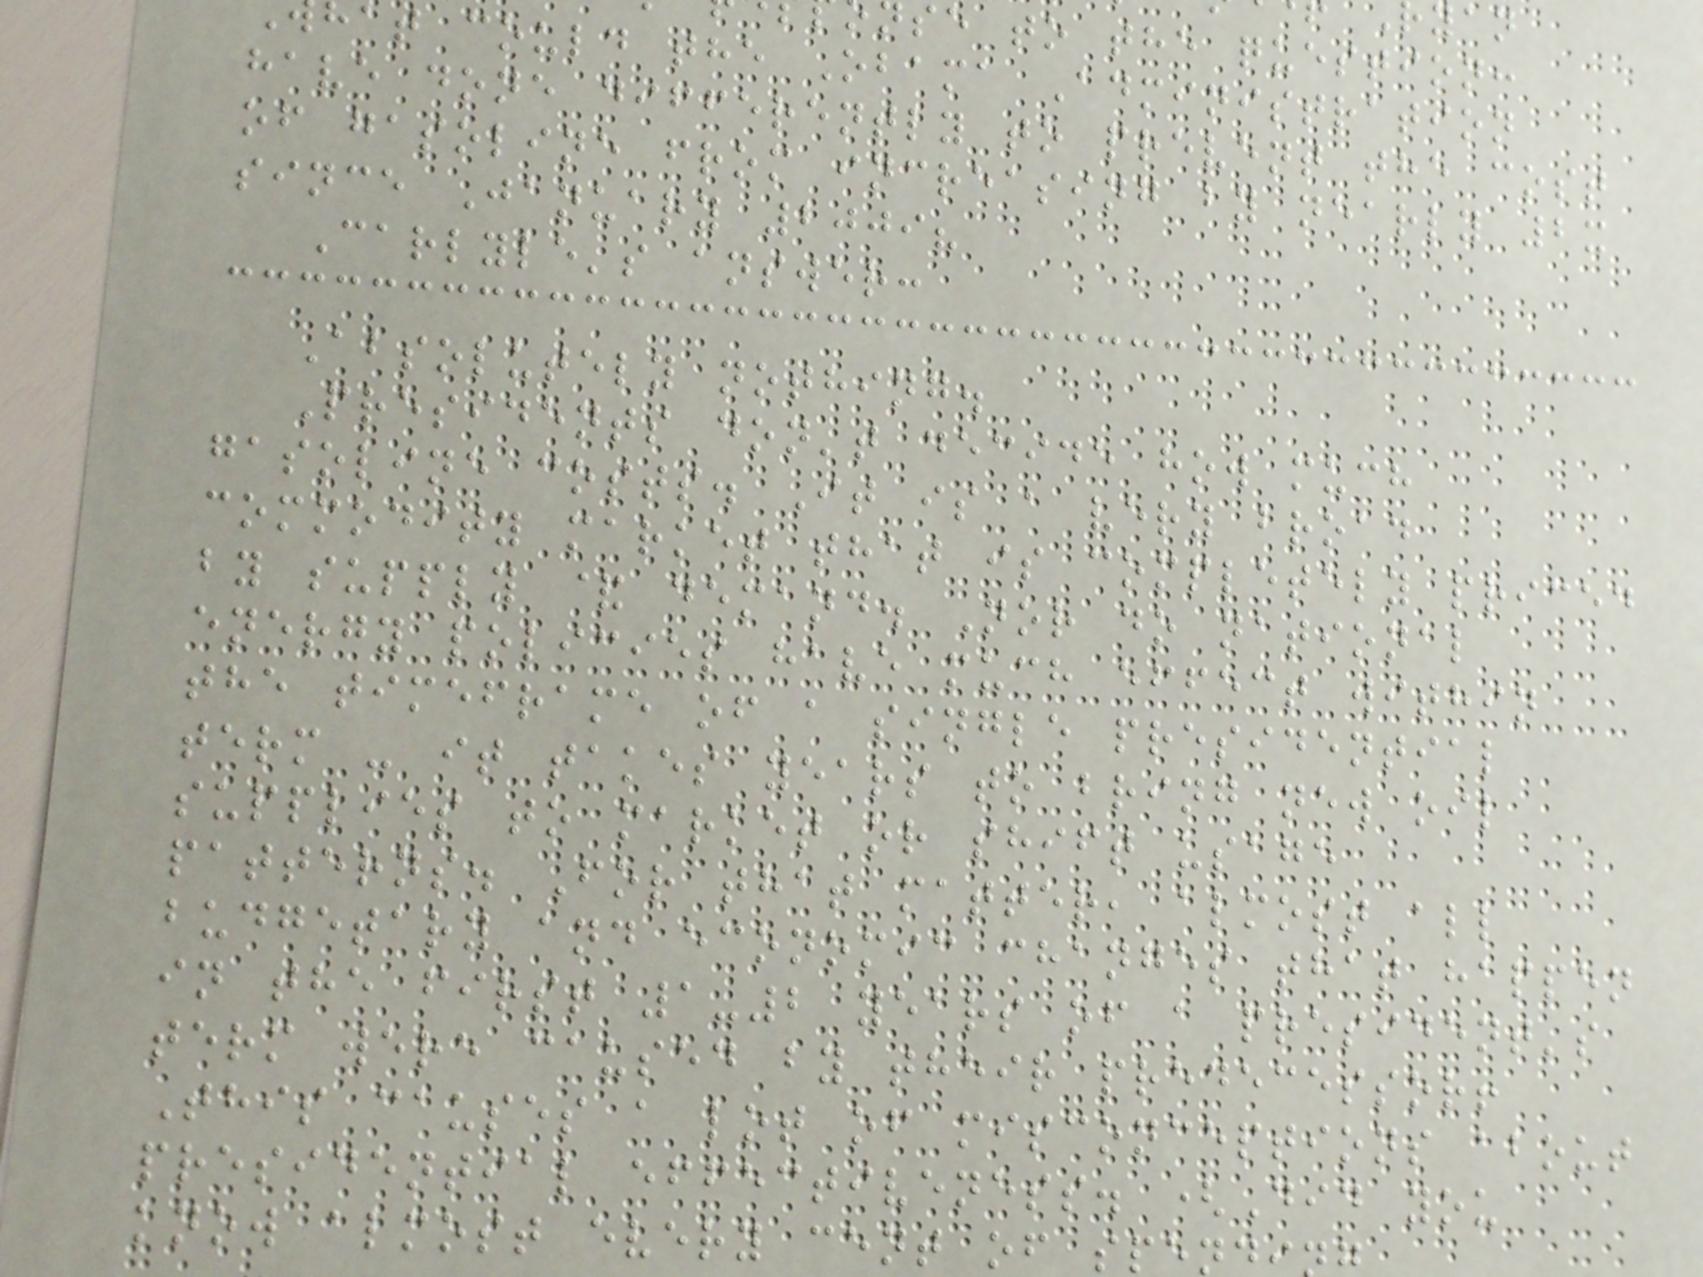se to the question:
at could the Obama Administration
have done differently to prevent the cost
of gasoline from increasing by nearly 2x
since January 2009?
Carlyle's answer:
Absolutely nothing.
Presidents don't decide how much
gasoline costs. It is a very broad
commodity market that is completely priced
by supply & demand. Nor do national
energy policies have much effect within
the timeframe of a single presidential
term - it takes years to bring new oil
supplies to market or shift usage
patterns. For that matter, almost all
budgetary and economic changes that happen
in the first 1-2 years of a president's
term were caused by their predecessor!
This causes a lot of misconceptions about
presidential effectiveness. (Did you
know almost every cent of spen
